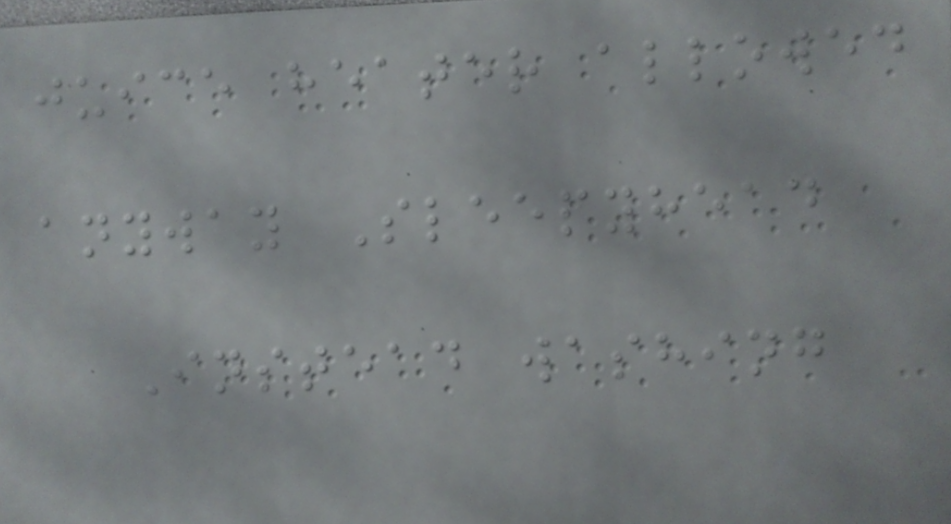juice heater allowed
anyway Sleepyhead
Instead washing
